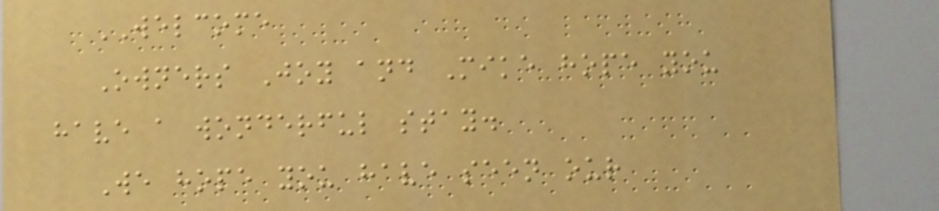WELCOME
Owners Joy and Mike hope you
have a wonderful stay.
We hope you have seen our
